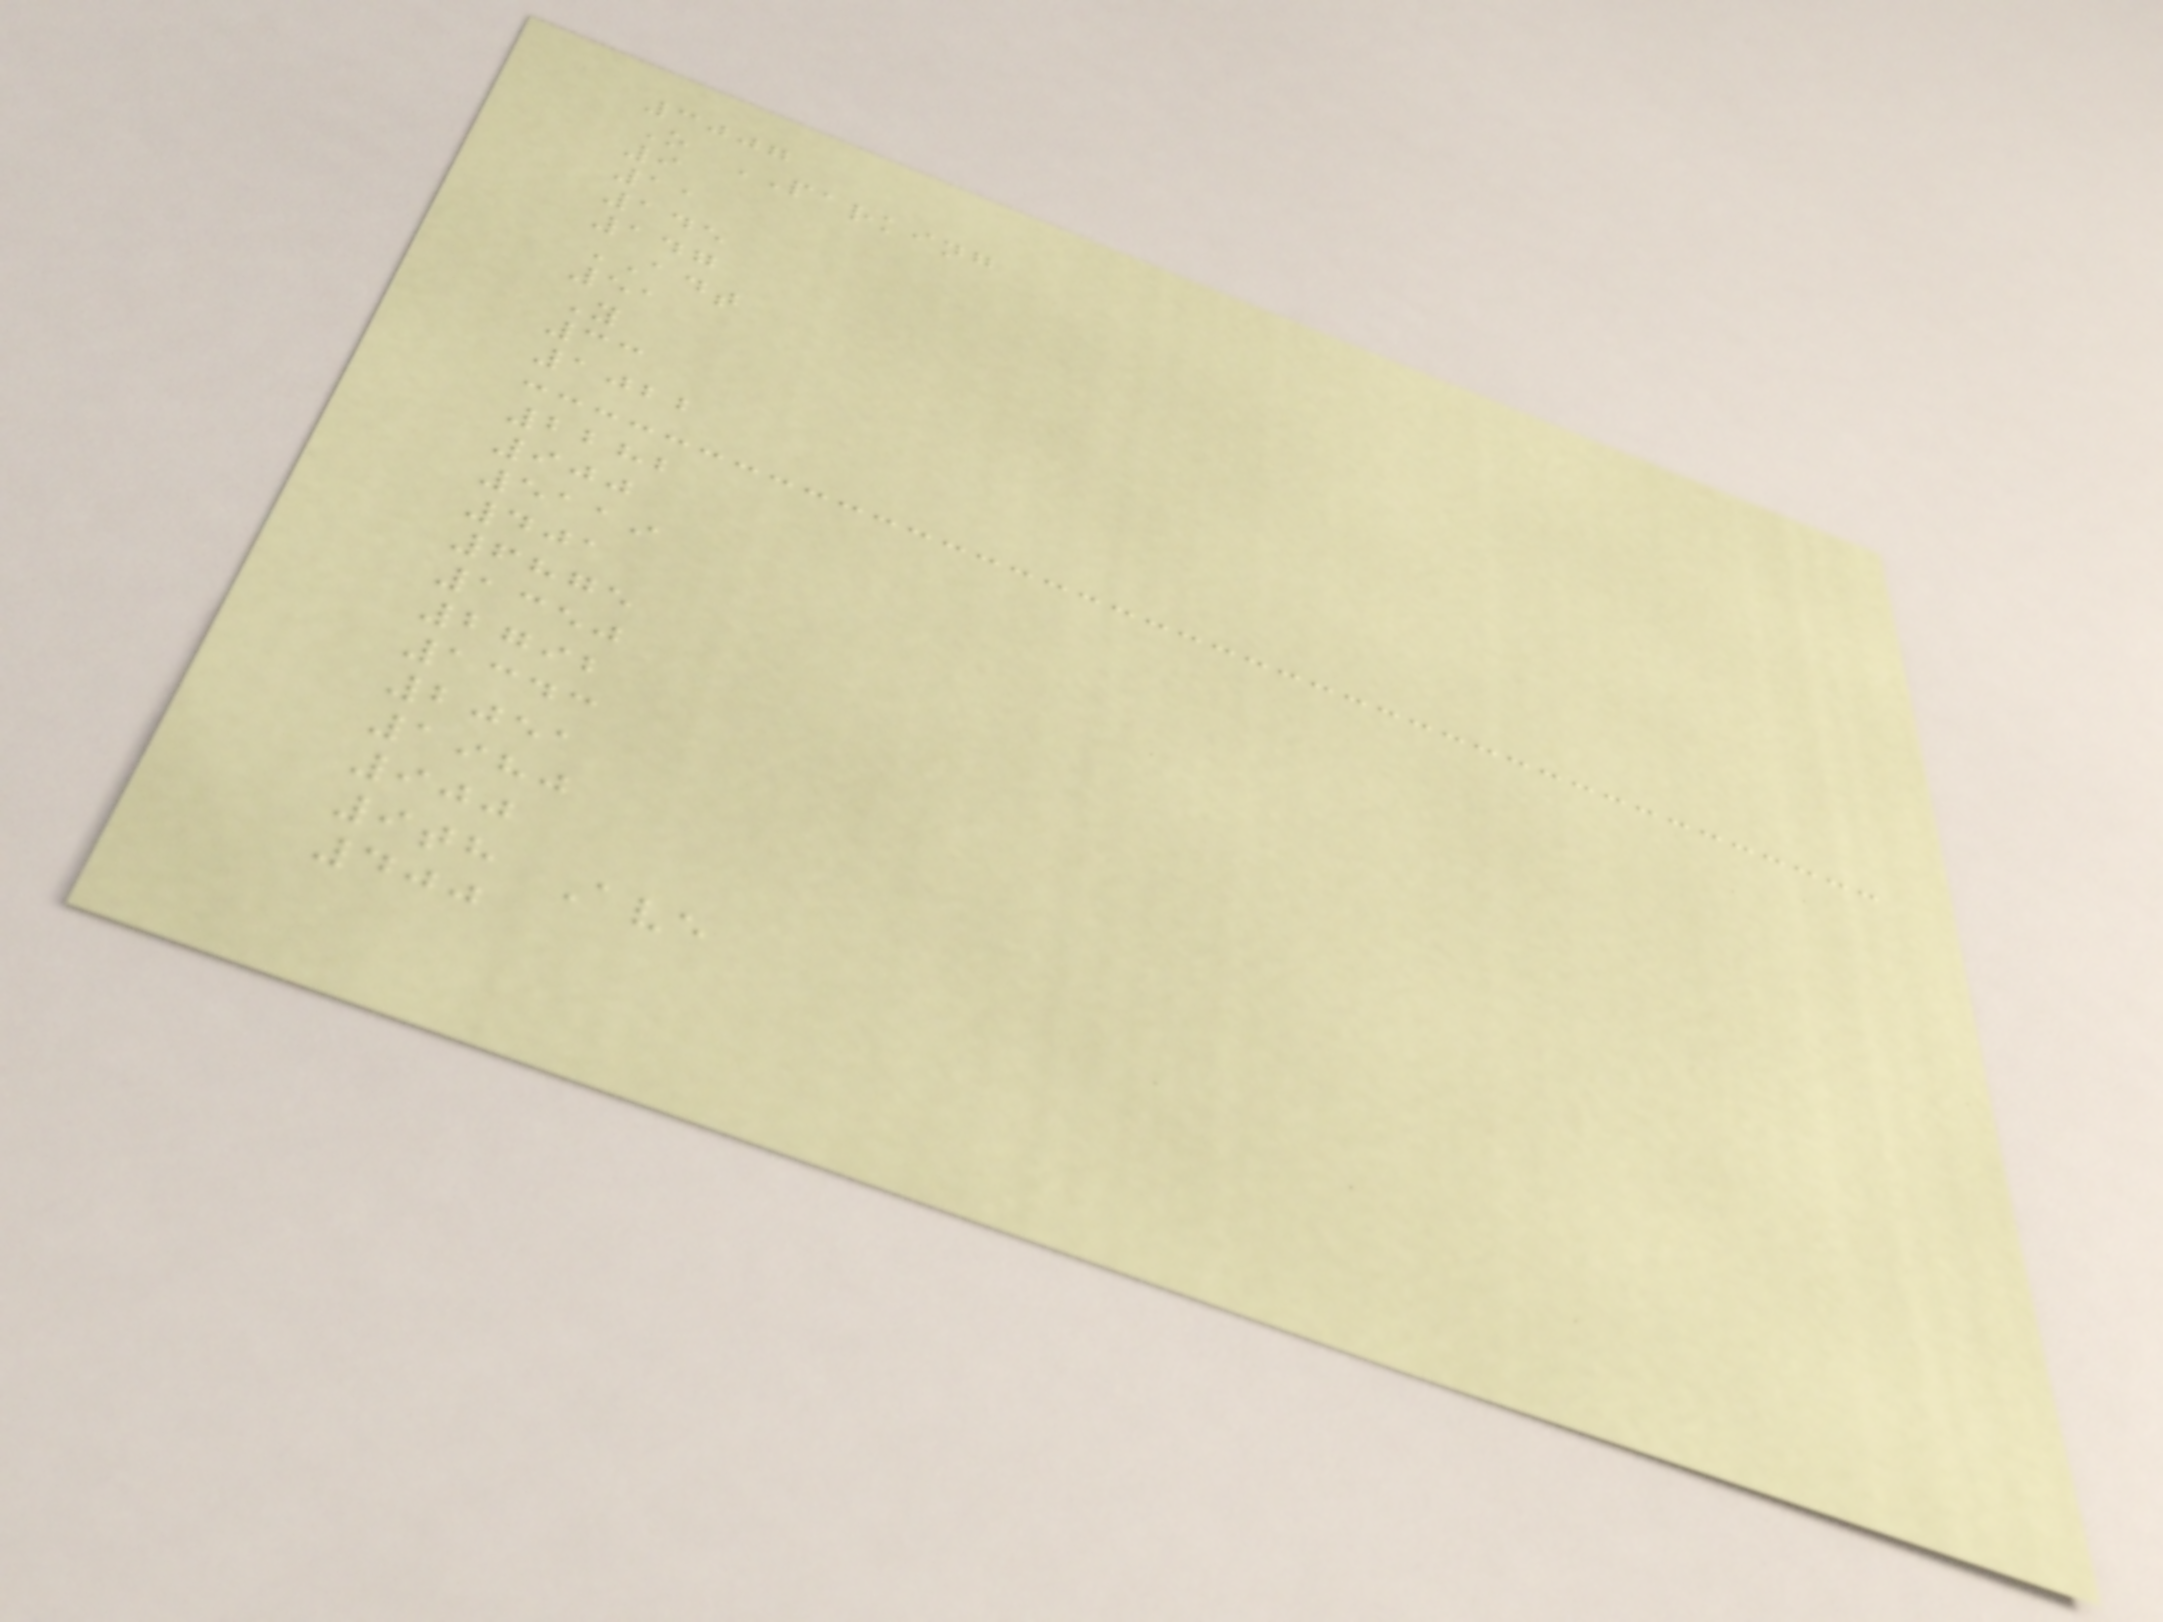3007
O PARKING
9
11
145
147
ADT
51
Y
33
1022
2282
900
5119
401
6875
1350
2792
1343
2051
1980
900
9th Ave
400
